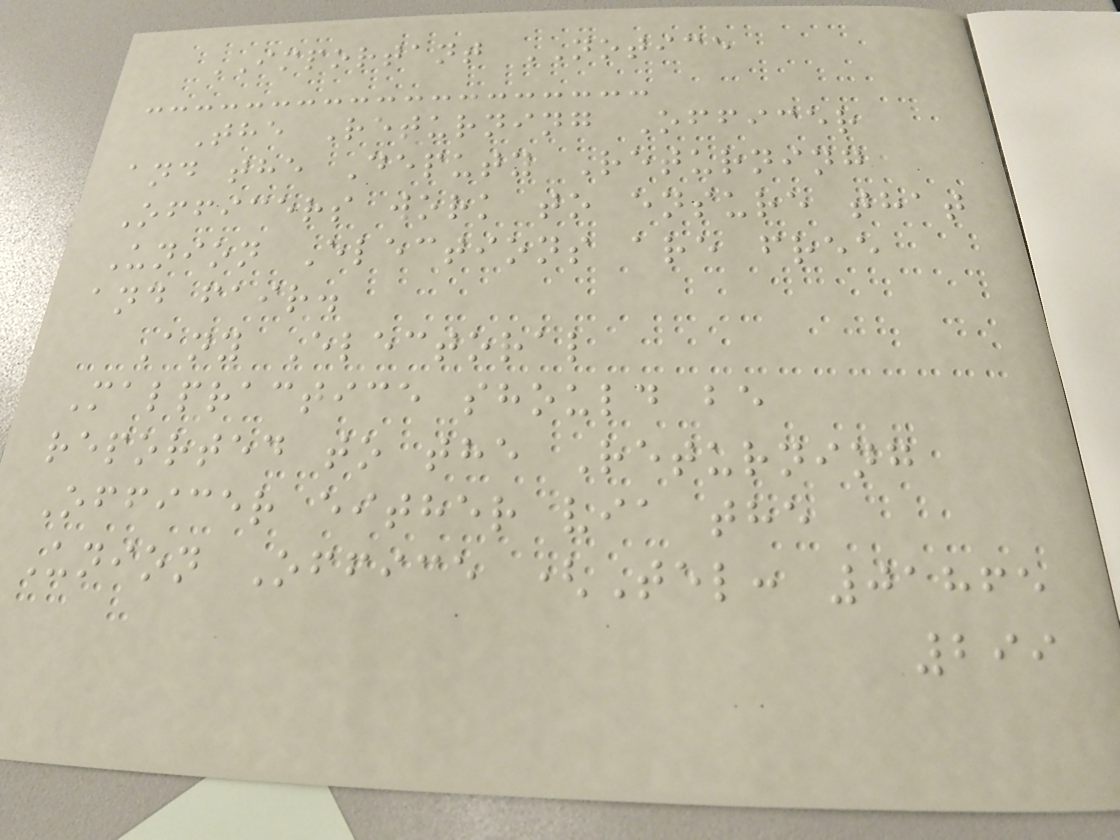IMPORTANT NOTICE
The Returning Officer
and the Deputy Returning
Officers work to ensure that
Union Elections are free
and fair.
Any Electoral
Malpractice should be
reported to the Returning
Officer either via the
Union Office (Tel: 01865
299
